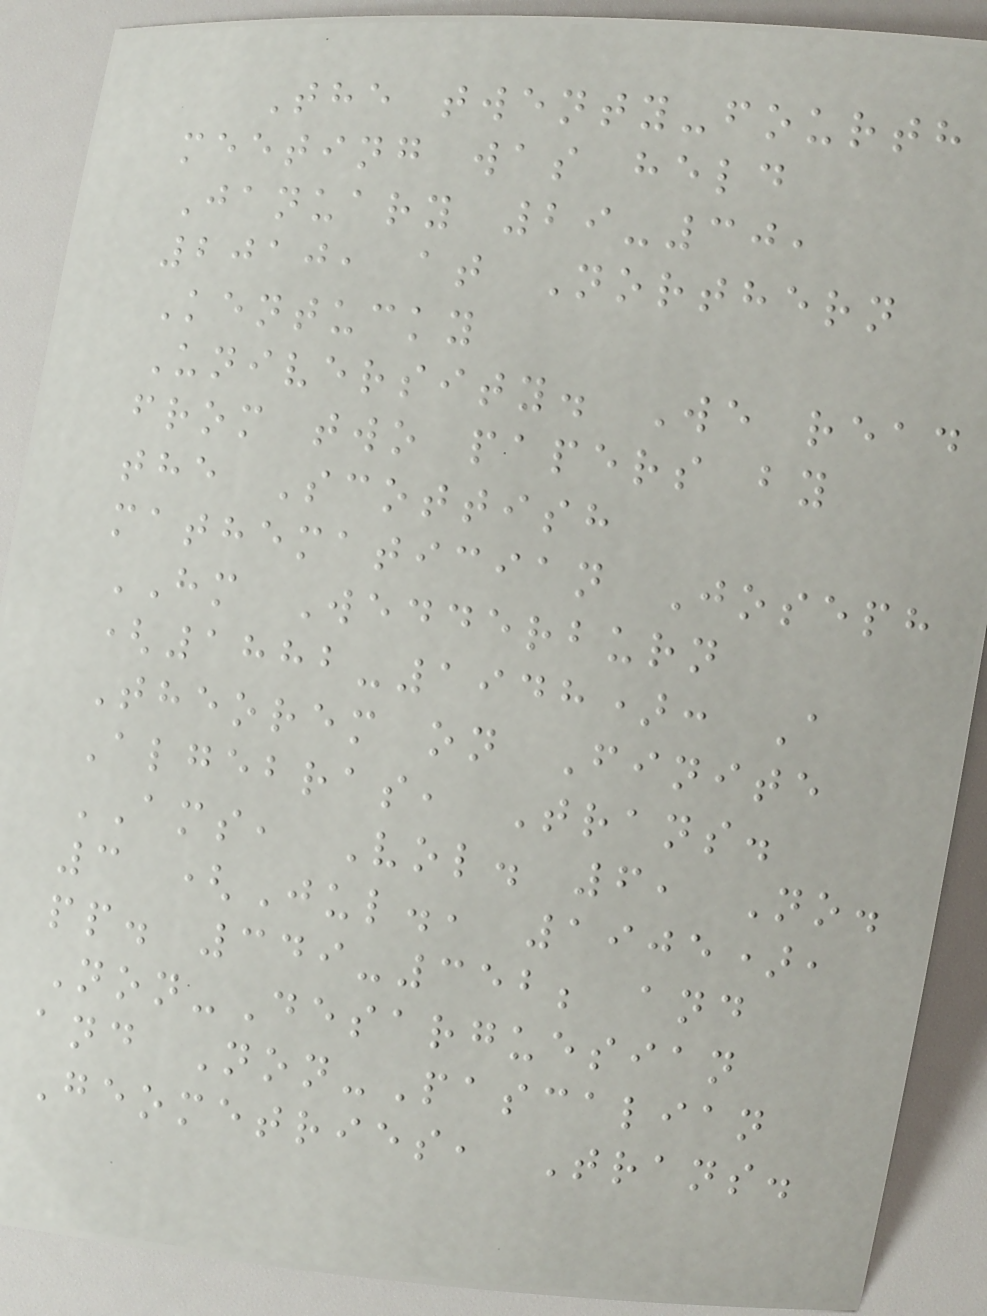The twenty-fourth
meeting was held
January 29-30,
2010, at Northern
Kentucky
University. We read
from two papers by
the Scottish
mathematician Joseph
HM Wedderburn
(1882-1948): A
Theorem on Finite
Algebras, Trans.
AMS, Vol. 6, No.
3 (Jul., 1905),
pp. 349-352; and
Non-Desarguesian
and Non-Pascalian
Geometries, Trans.
